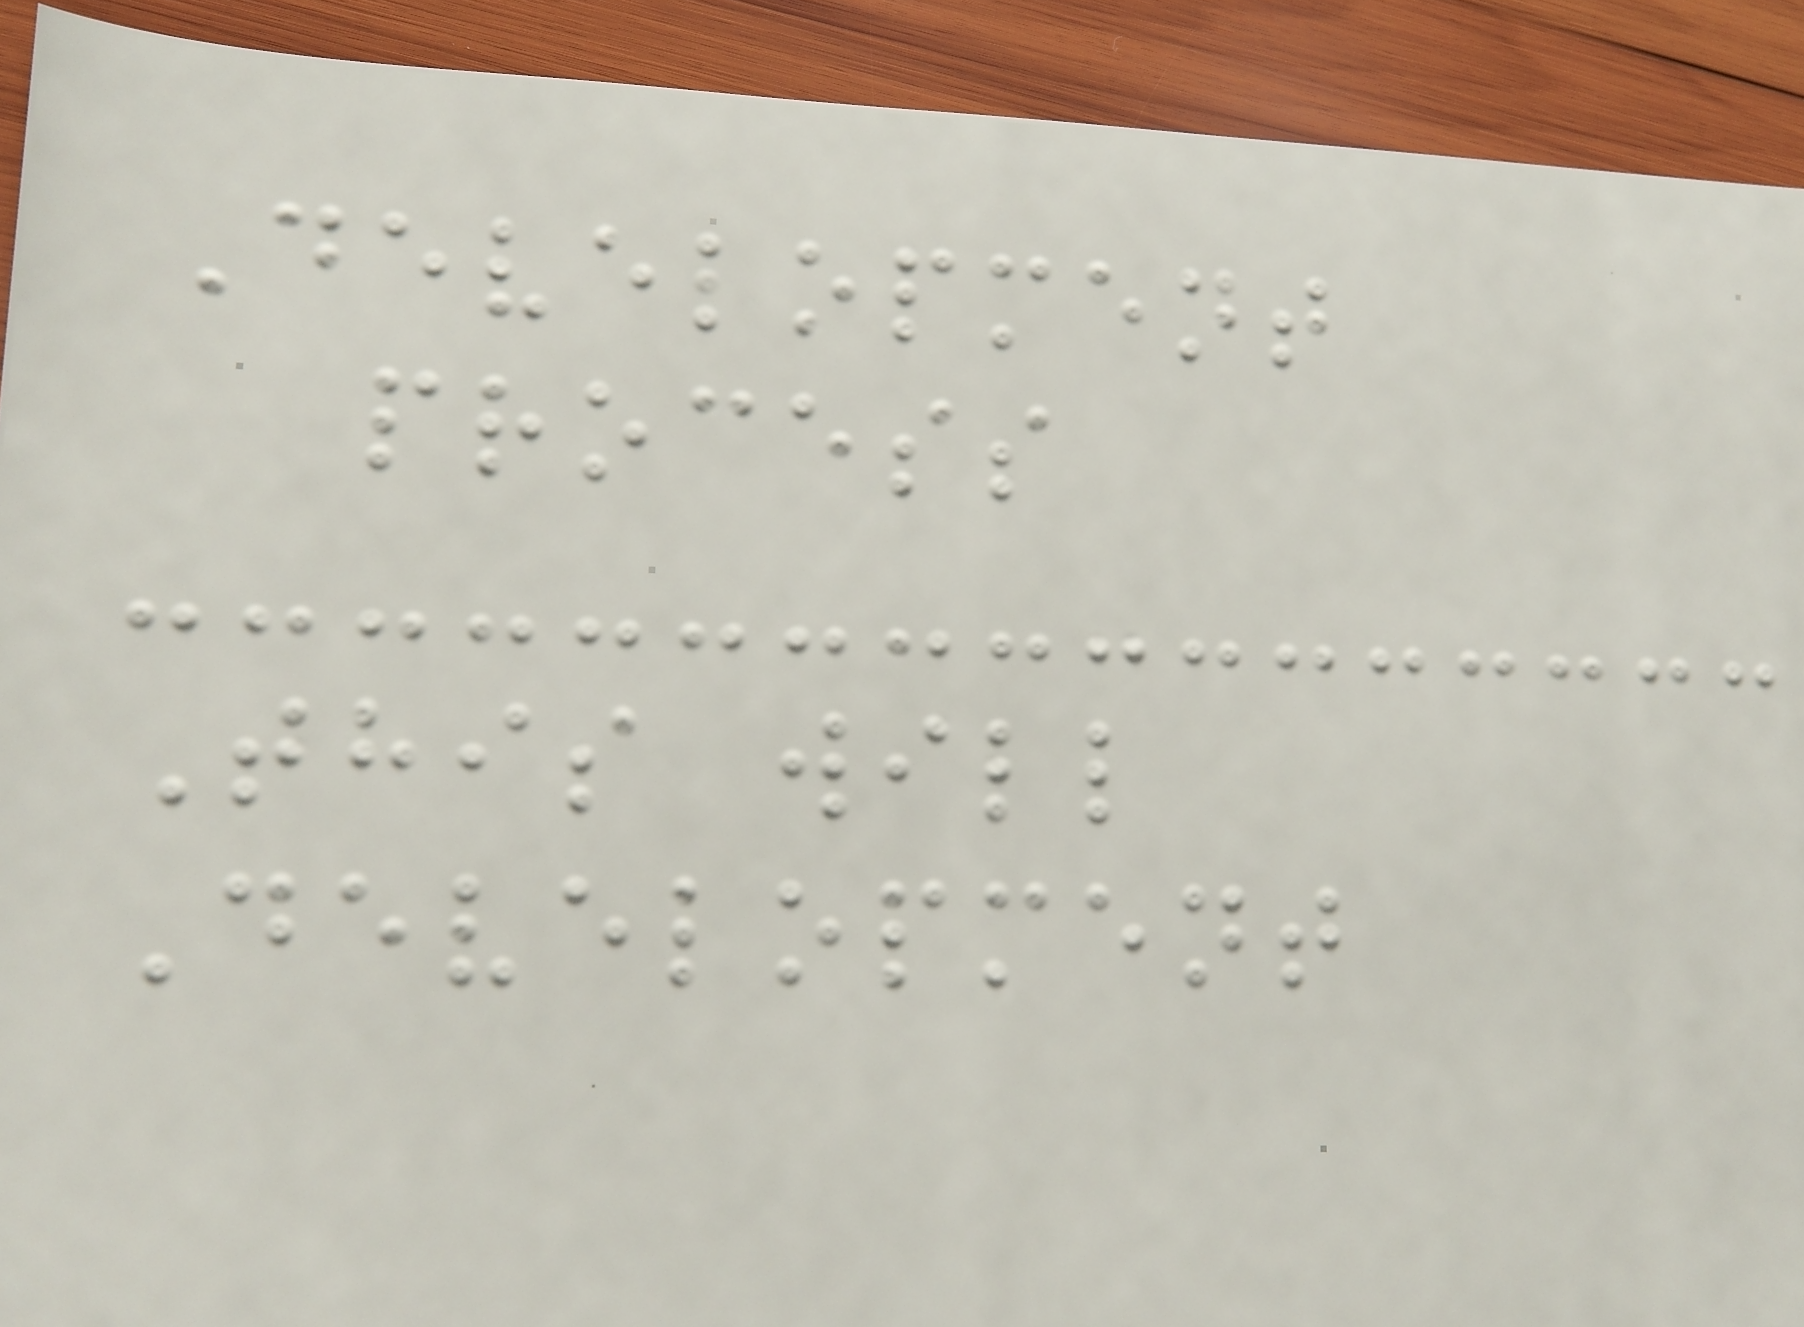Development
process
This will
Development
